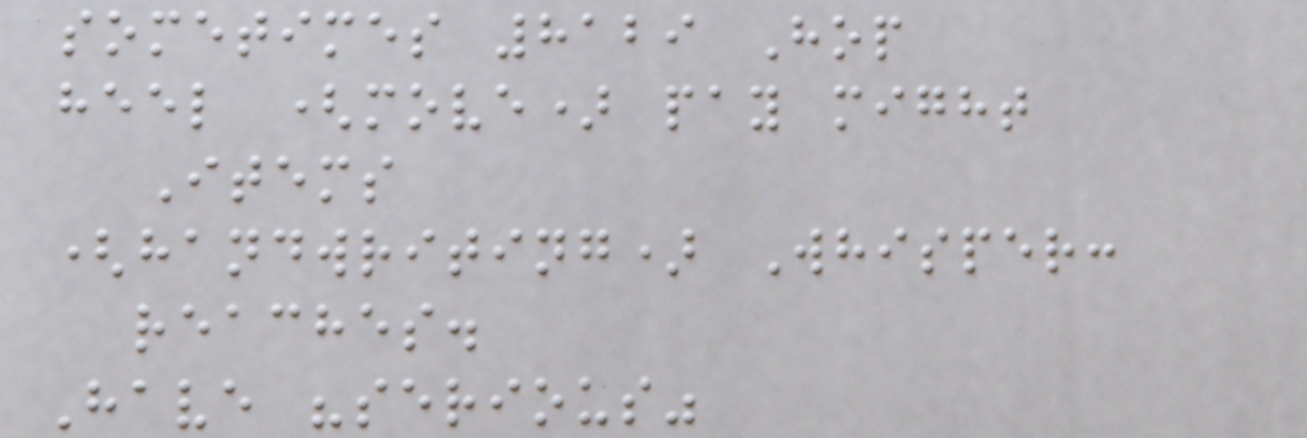sometimes 8129 Hop
heel (move) pay might
Items
(handwriting) Whisper:
reaches.
Have "serious"
